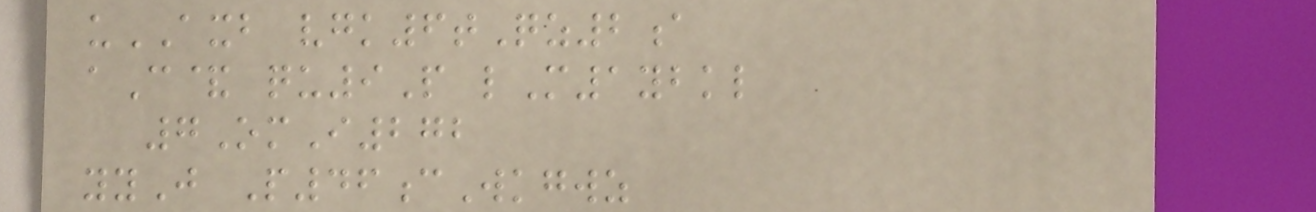uAXB vgk6tQz2a
aC& qu9P lM1ybkl
7OmI272
yyJ P46cWkgwz
